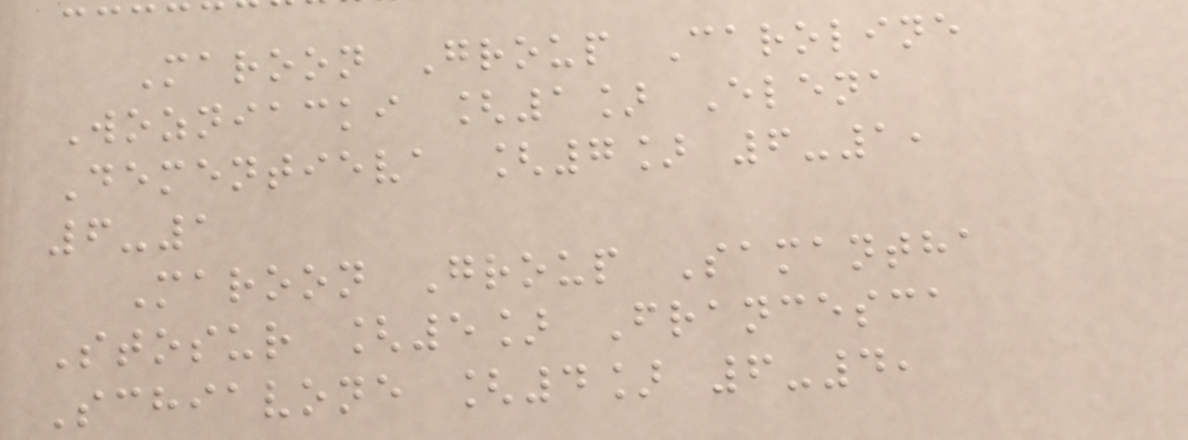Maroon Group Caroline
Wozniacki [1] Elena
Dementieva [7] 6-1,
6-1
Maroon Group Samantha
Stosur [5] Francesca
Schiavone [4] 6-4,
